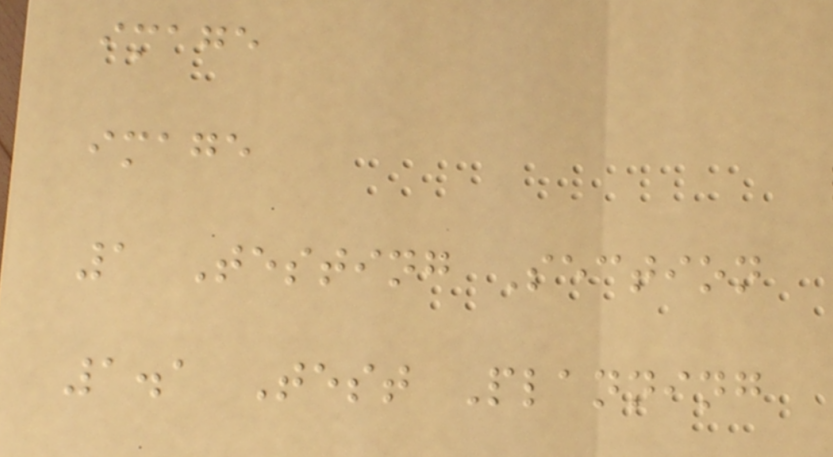image
image
1 Testing Section
1.1 Test Planning
